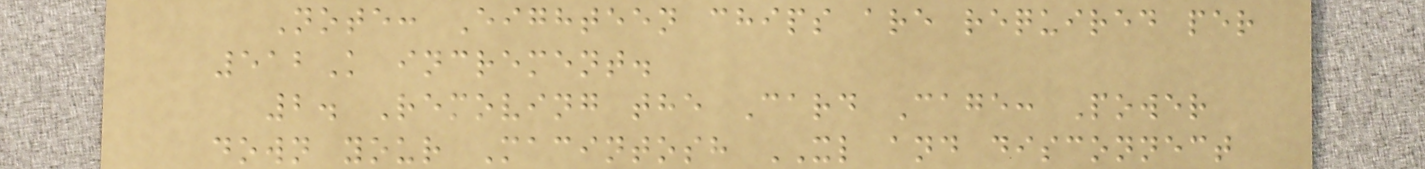Note: Eighteen chips are required per
512K increment.
2. Removing the Card Cage: Power
down your Macintosh XL and disconnect
